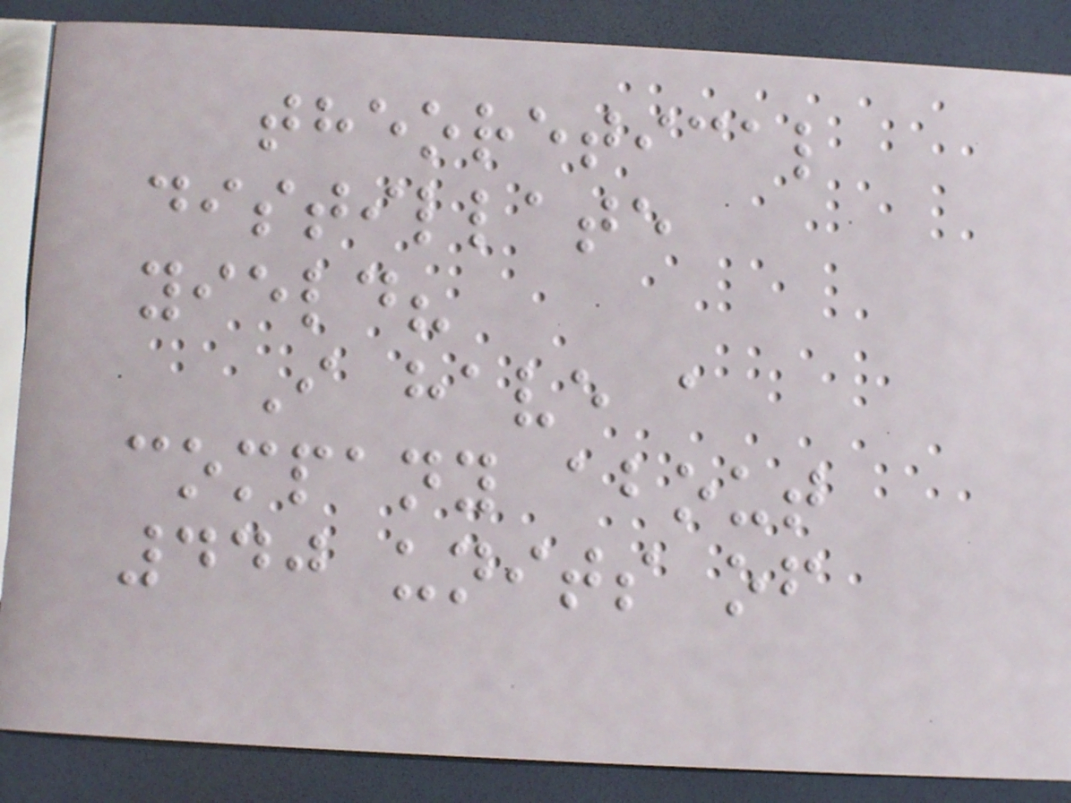theoretical
distillate
yield?
I have a
company about
440 units of
